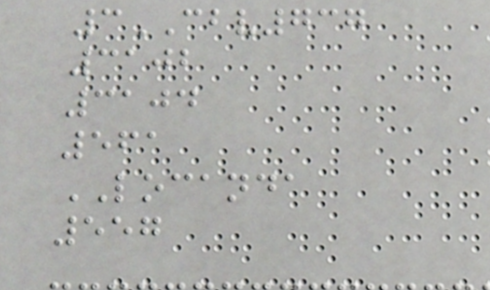3CBV737
3102
3104
561
LOCANDA
557
